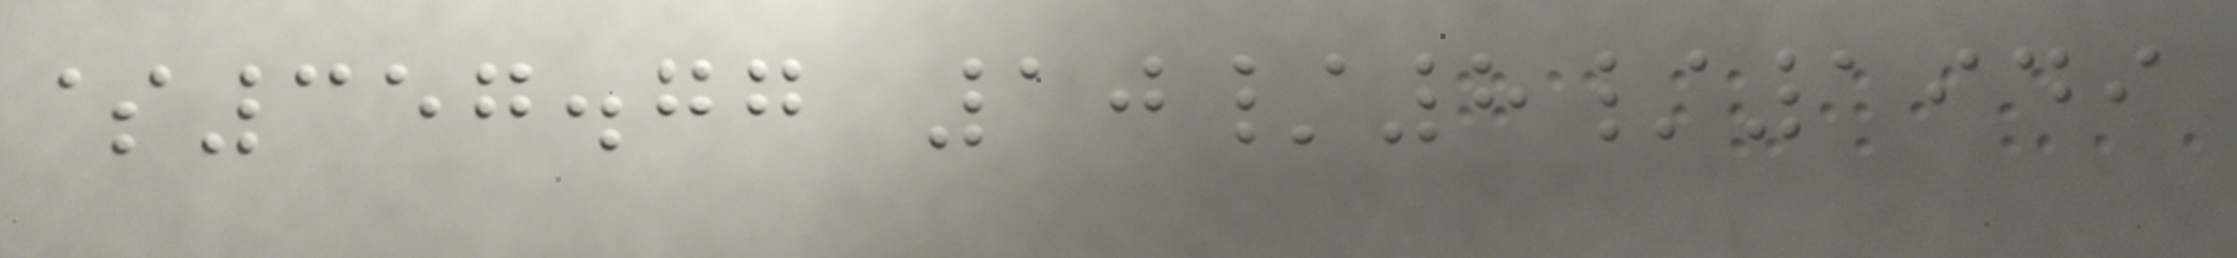$357.77 10/8/1949
